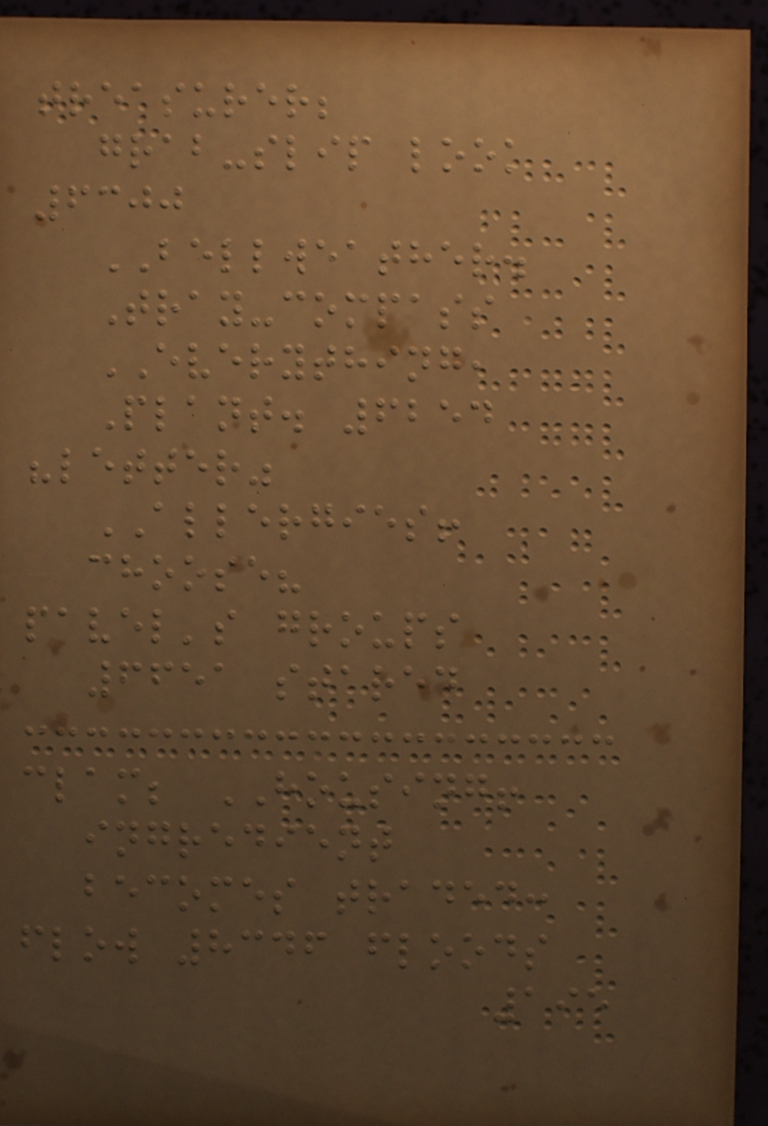treasurer;
grab-slip look
6300
BELLWEATHER.
Tray-compass
EVERYTHING,
Plant. 6254
"letter"
ALLERGIES!
choose?
pavel's groups
6651 stared
clam; HOUSING!
ingredient
becomes traded:
flow 8346 floods
195
